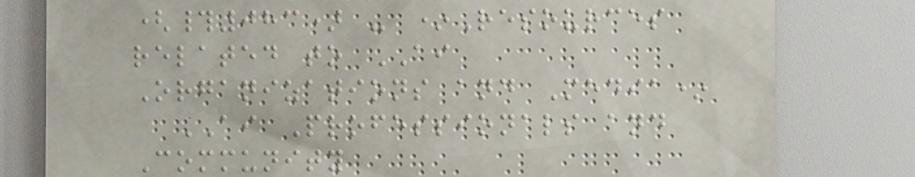(#083) - *Resources
related to AI
Organizations and Media*
AI Professionals and
Community
